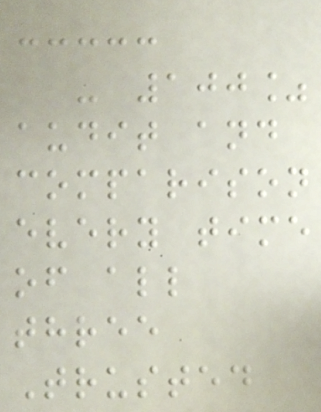- 100%
audit and
comparison
every time
of all
three
Trusted
